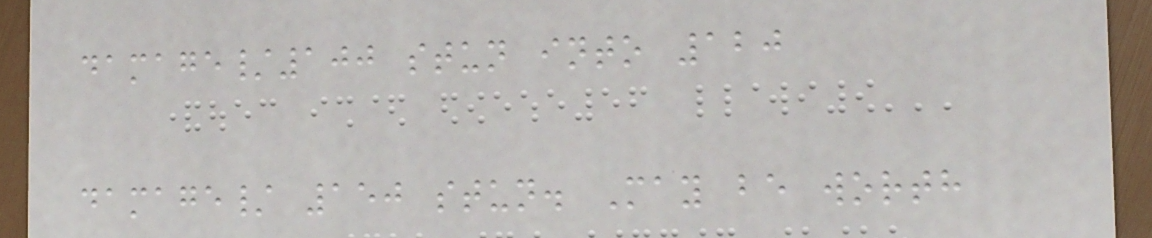damage/100 stun into 120
damage/ 150 stun. May be worth
